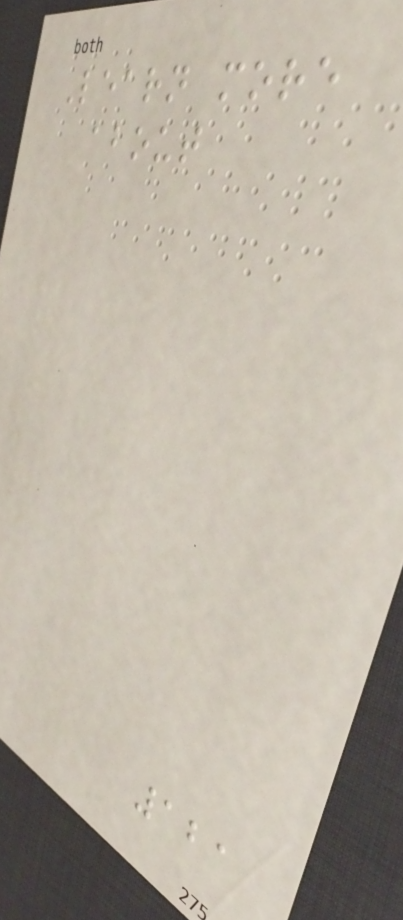Learn more
about
121
